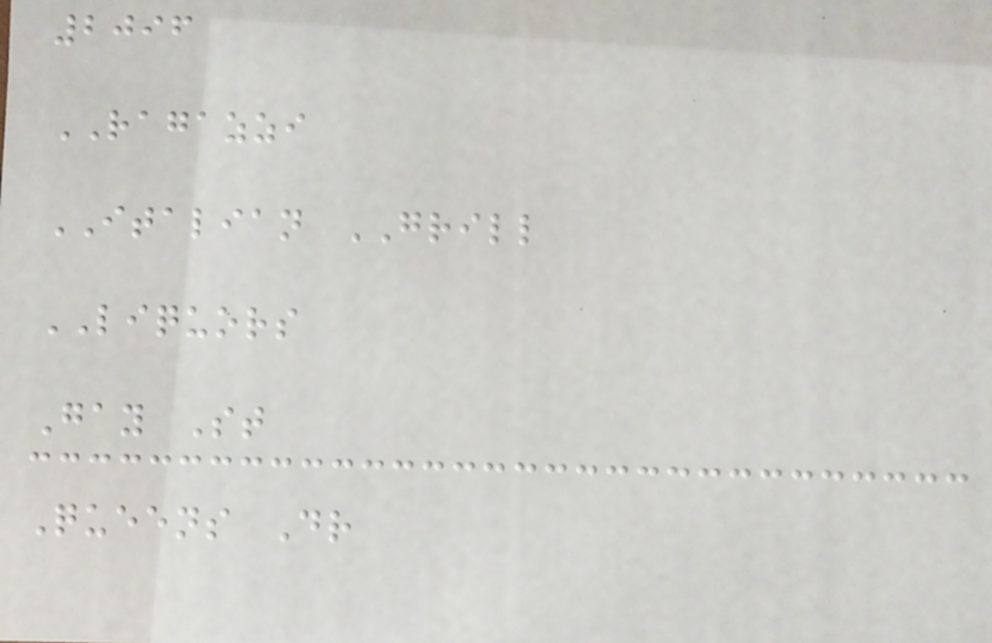2096
RAGAZZI
ITALIAN GRILL
LIQUORS
Gay St
Queens Dr
